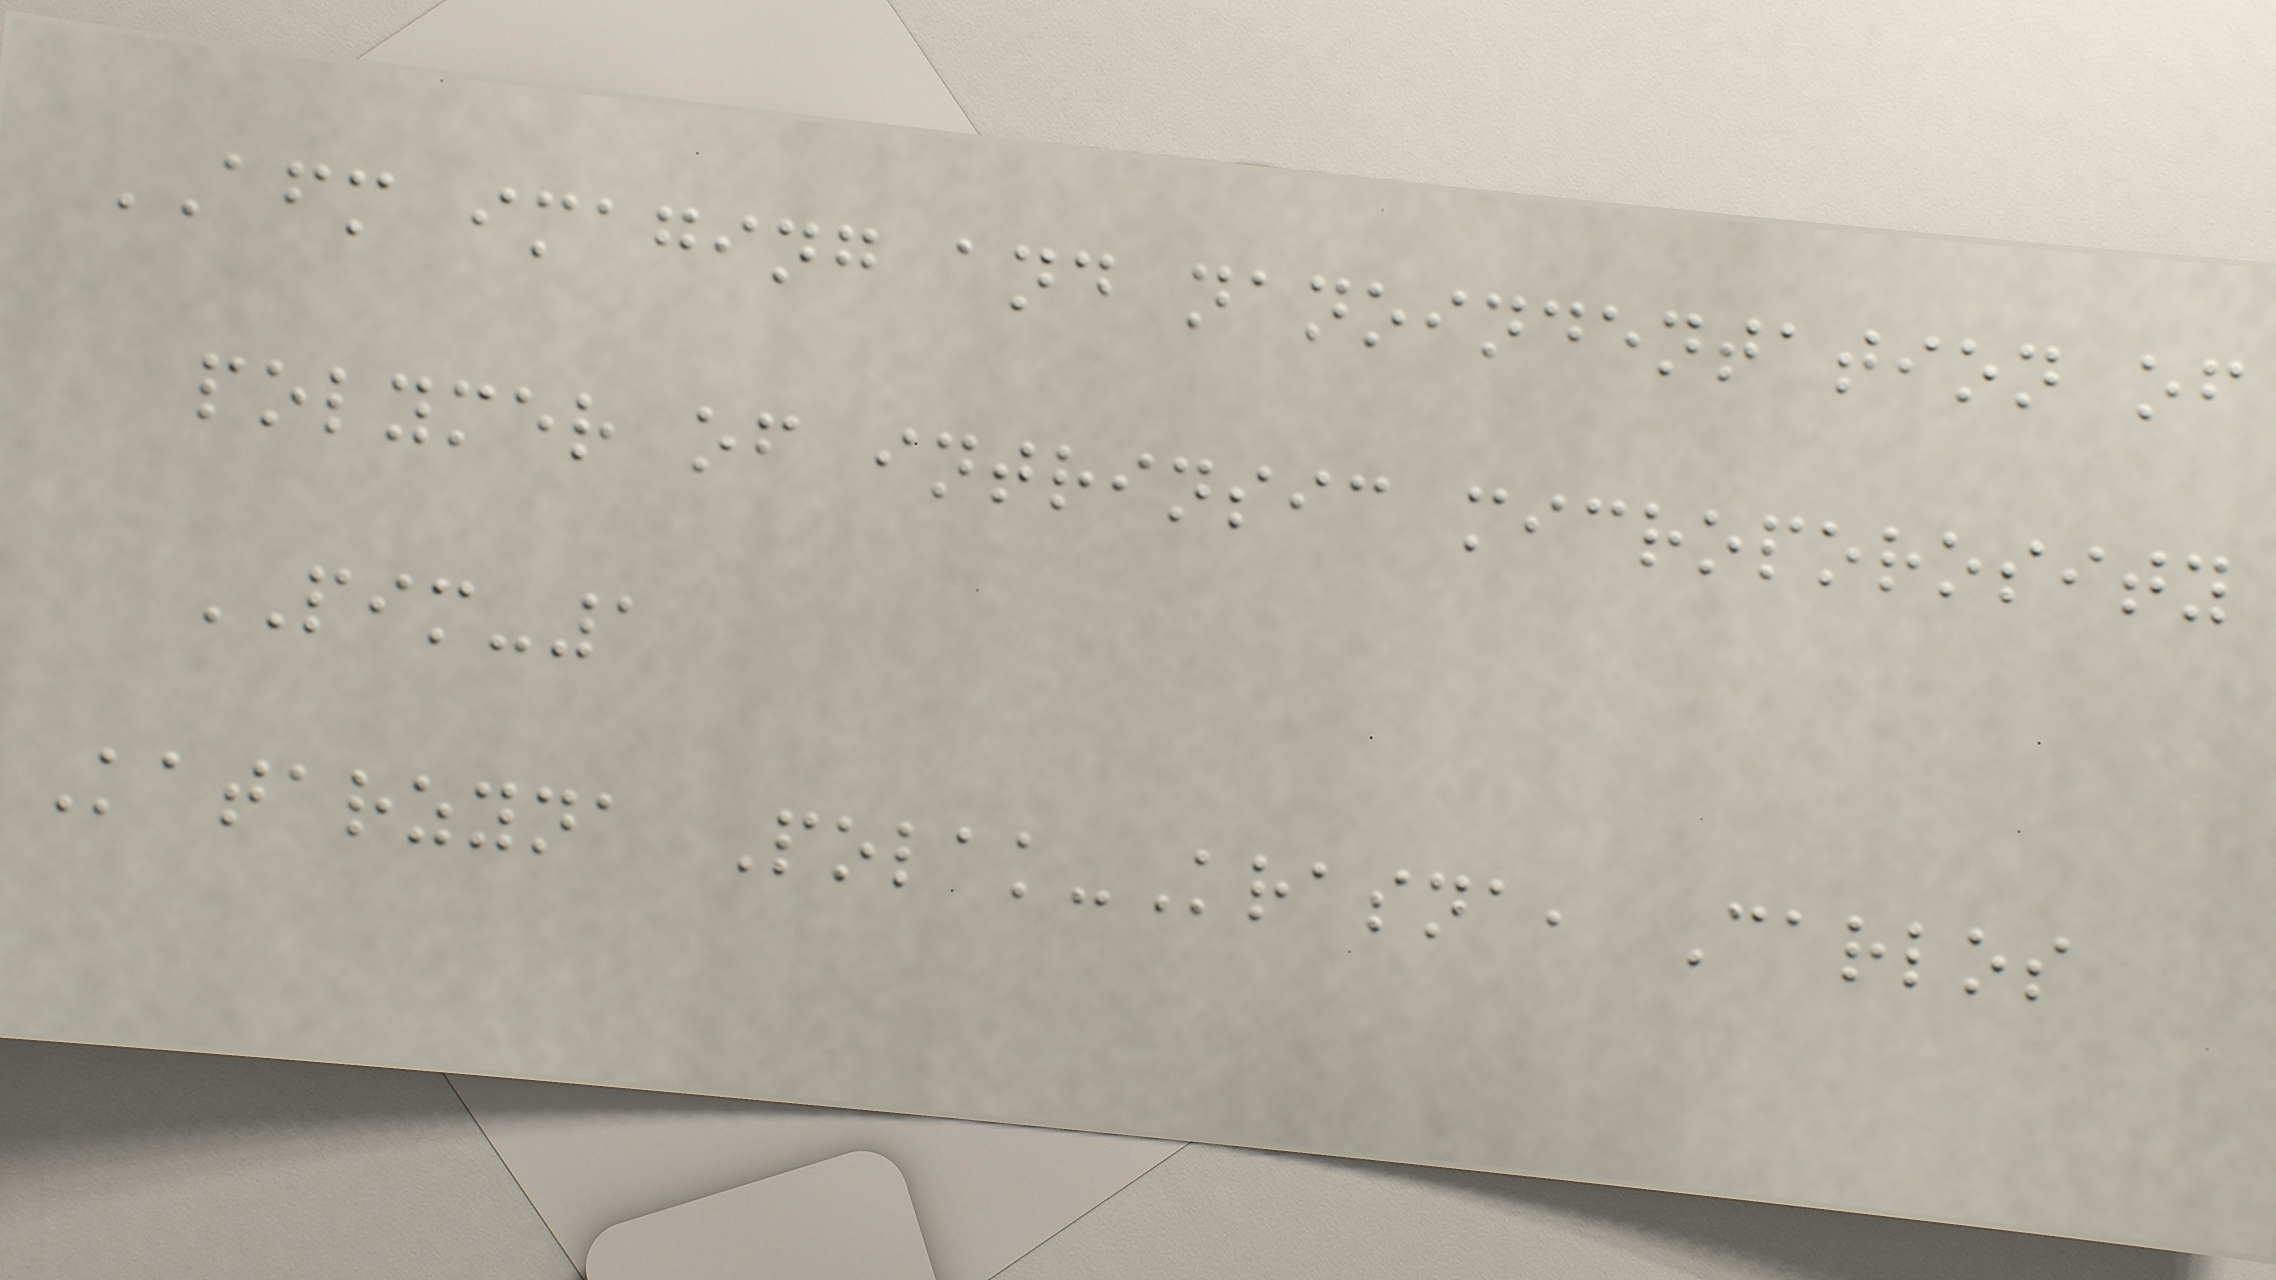AFM imaging and nanoindentation of
polymer of intrinsic microporosity
PIM-1
Katarzyna Polak-Krasna, Carlos
